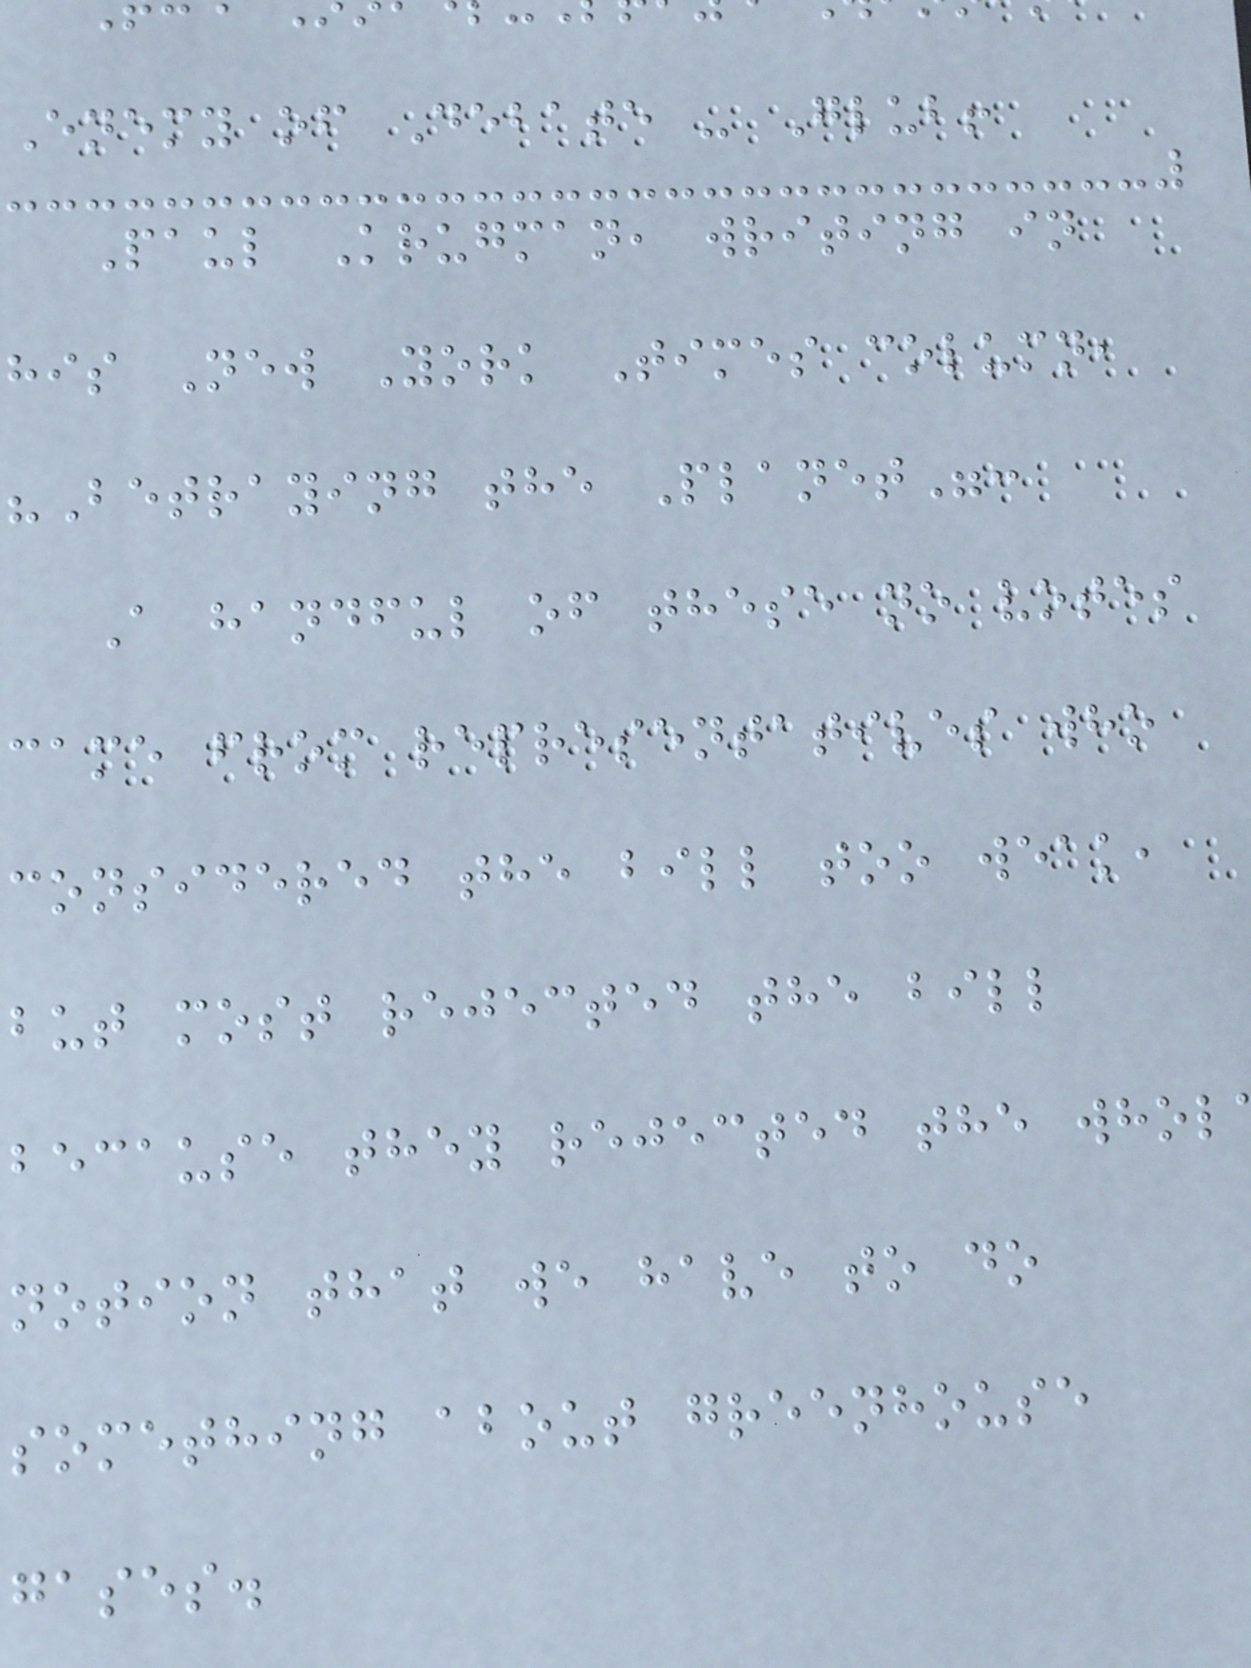Enemy of Debate - Glub!
Paul Krugman, writing in
his New York Times column,
"Betraying the Planet":
A handful of these no votes
came from representatives who
considered the bill too weak,
but most rejected the bill
because they rejected the whol
notion that we have to do
something about greenhouse
gases.
